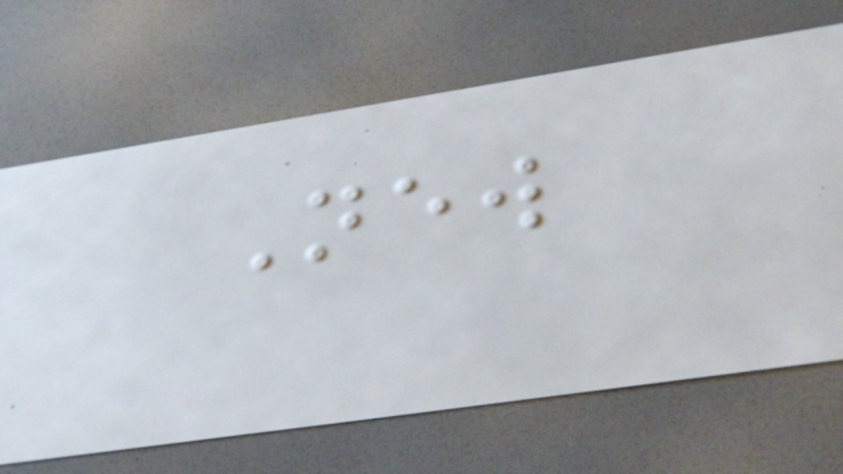New
